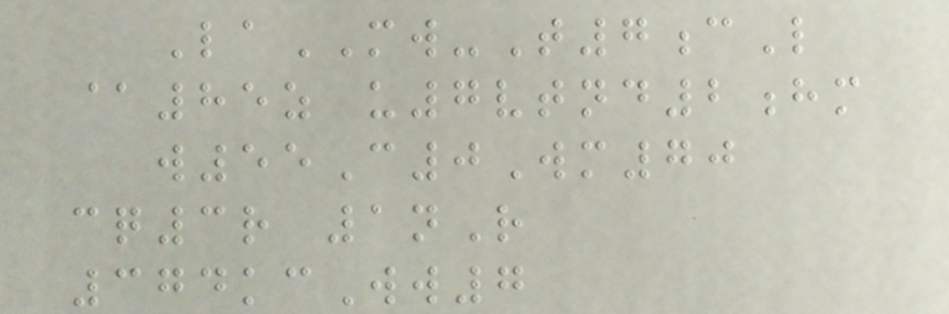LaMW-T7cL
@85z u7vtnd2hm
w55C0Wm70
cq3r 1nR
374kcWw7
